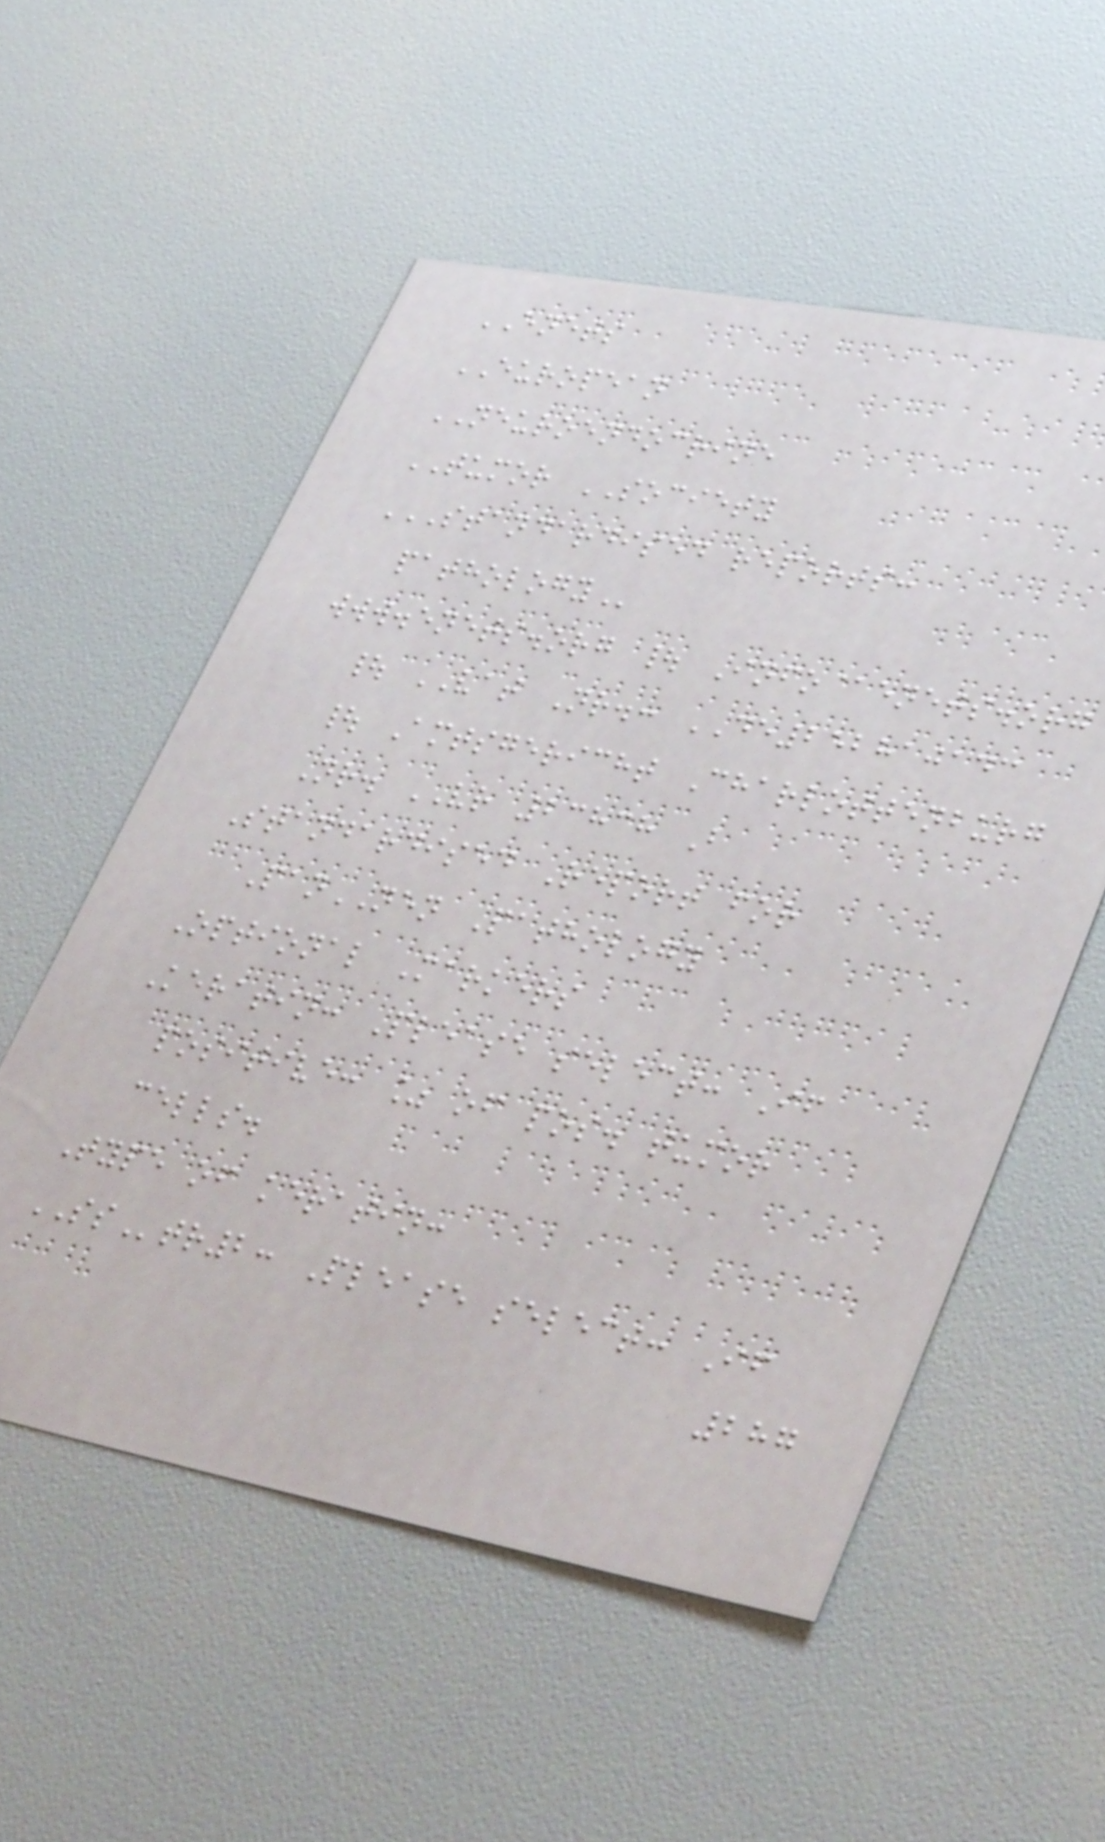ENETS
EUROPEAN
NEUROENDOCRINE
TUMOR SOCIETY
STANDARDISED REPORTS:
PATHOLOGY
www.enets.org | Info@enets.org
| VAT Nr.: DE252810143
| Amtsgericht Charlottenburg
Nr. VR 23838 B
Standardised Report for
PanNEN Pathology
Optional Markers
Keratin: Please select: If
positive: % of pos. tumor
cells.
Type of keratin:
SStr2: Please select: If
287
